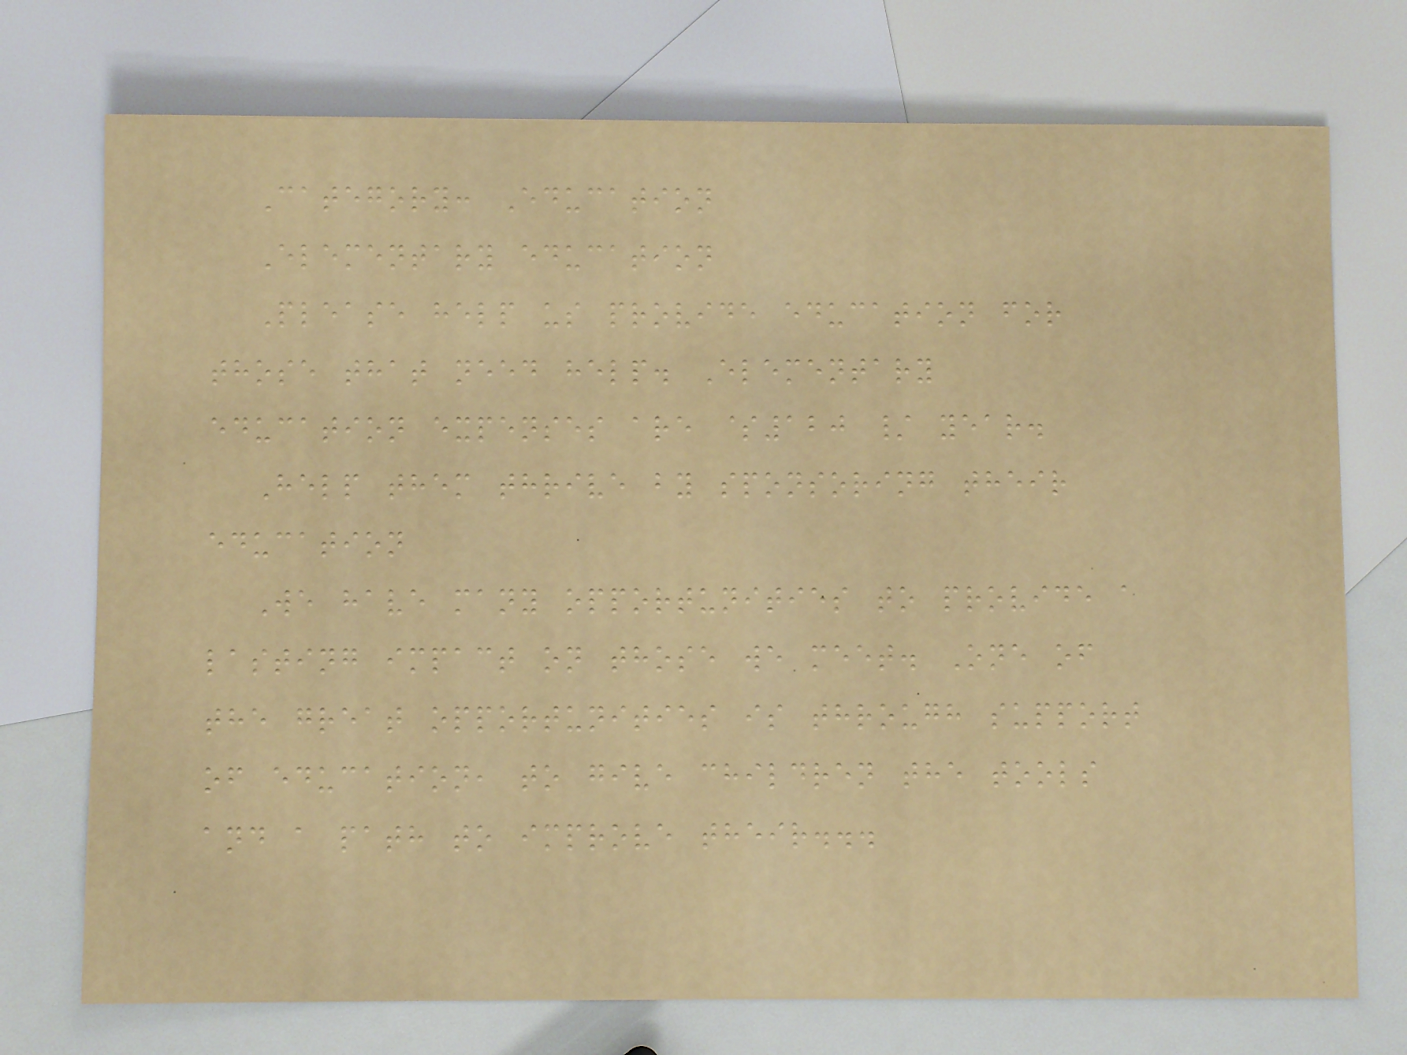Category: Education
Elementary education
Please help us provide education for
those that need help. Elementary
education expenses are $120 / year.
Help them thrive by sponsoring their
education
We have many opportunities to provide a
lasting impact on those we meet. One of
the great opportunities is through support
of education, to give children the tools
and a path to improve their...
